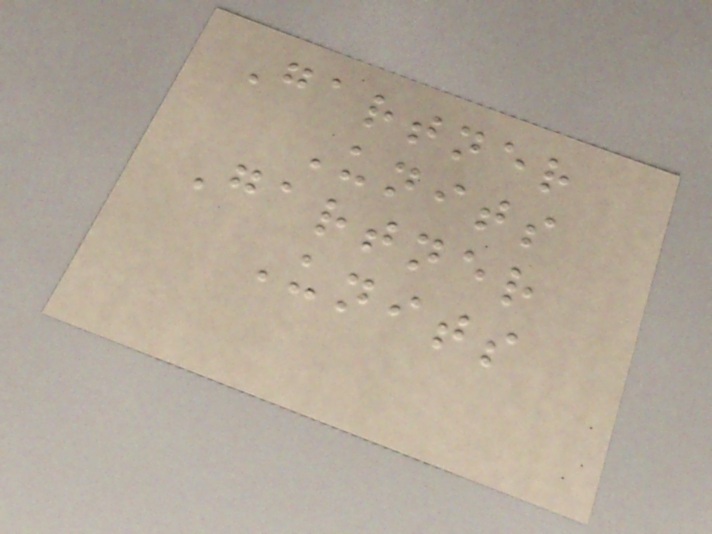Gartner
Units
Gartner
Units
